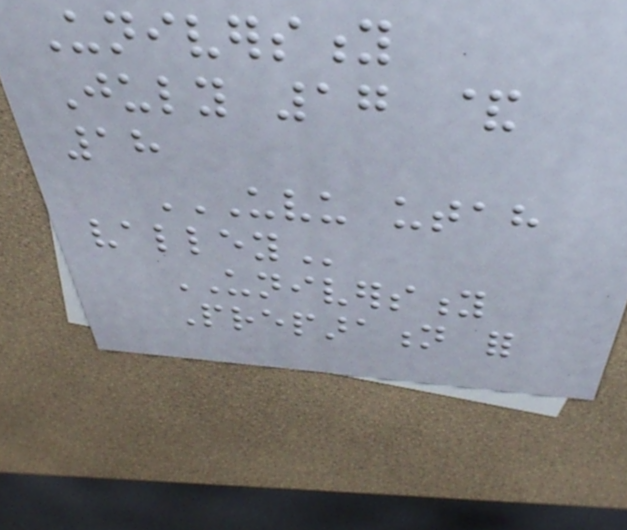University
July 17 &
18
UVU UTAH
VALLEY
UNIVERSITY
Preparation for
